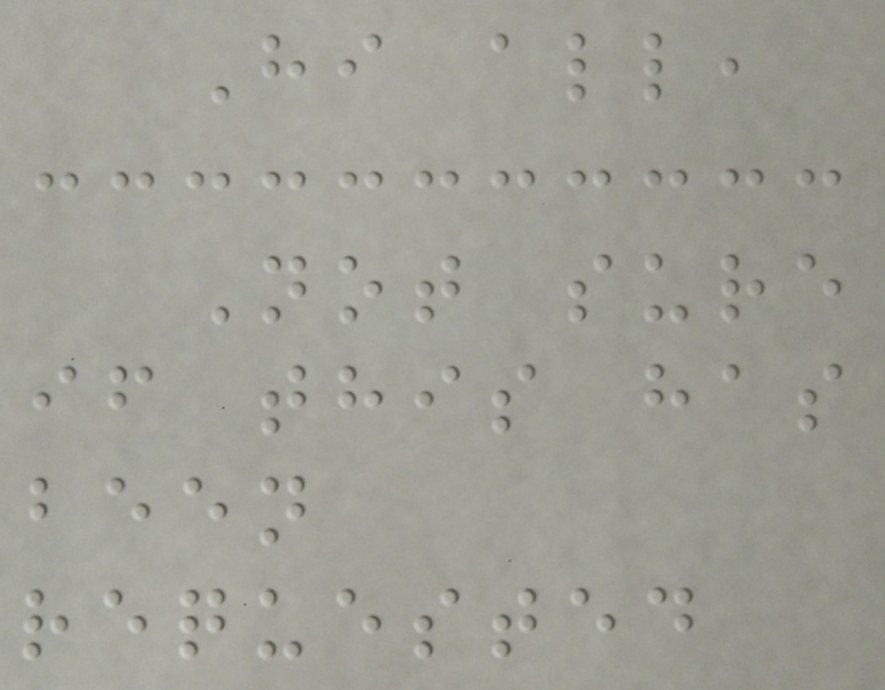Hi all,
Not sure
if this has
been
requested
